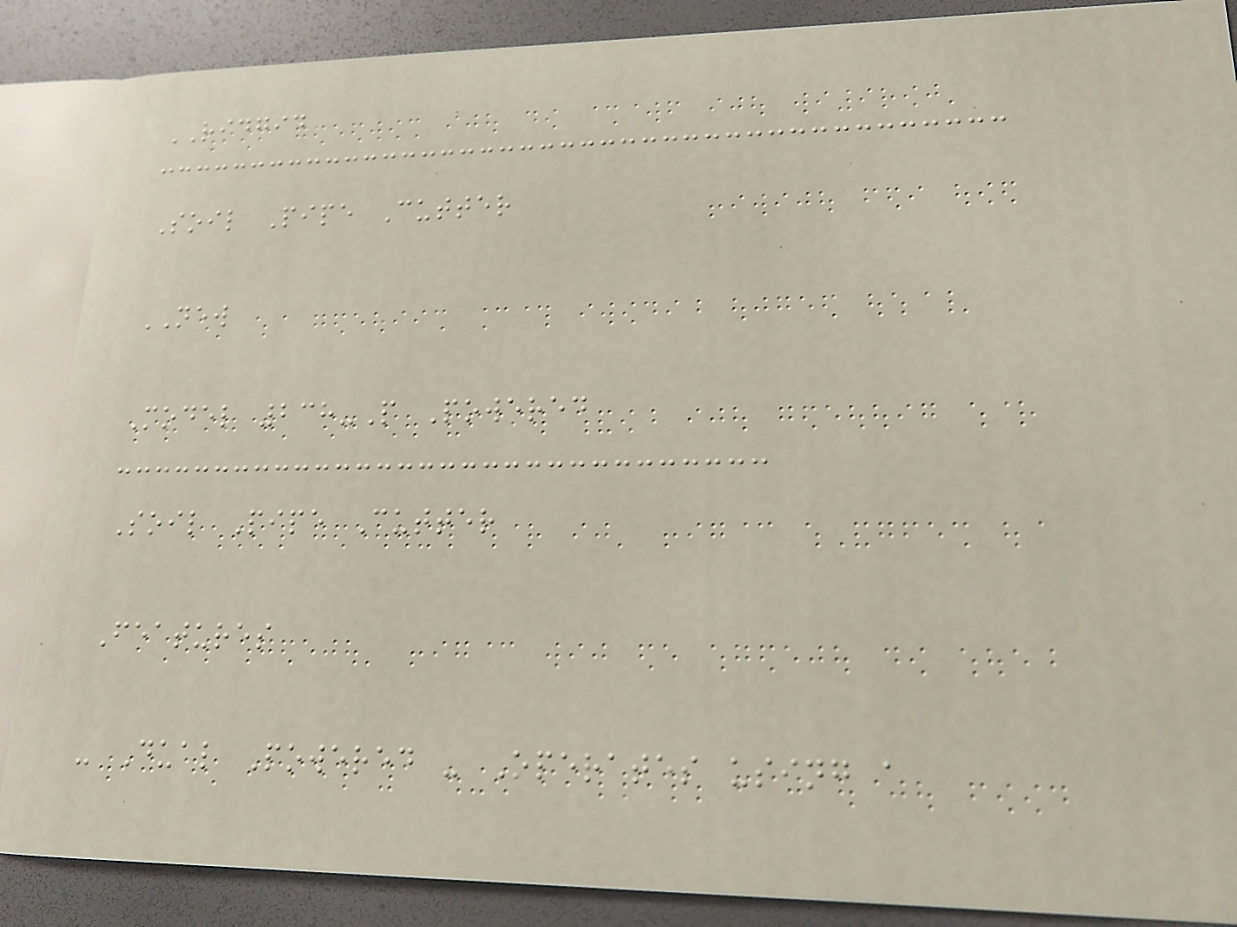RIDGID
Soil Pipe Cutter
NEW
Model 238-P Powered
Soil Pipe Cutter
Features
- Dual Powered - Operates using a
